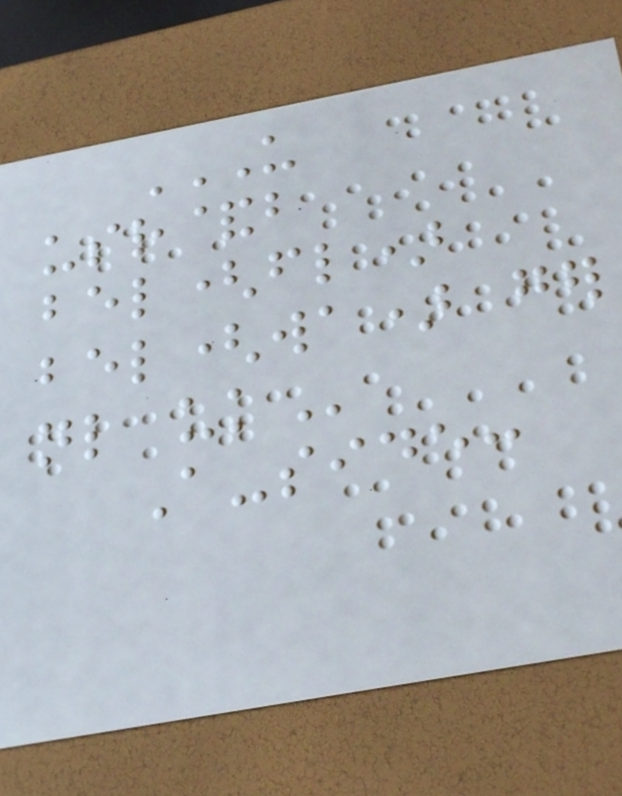US
USR&B
BEL(FL)
BEL(WA) GER
NL UK
A-side:
